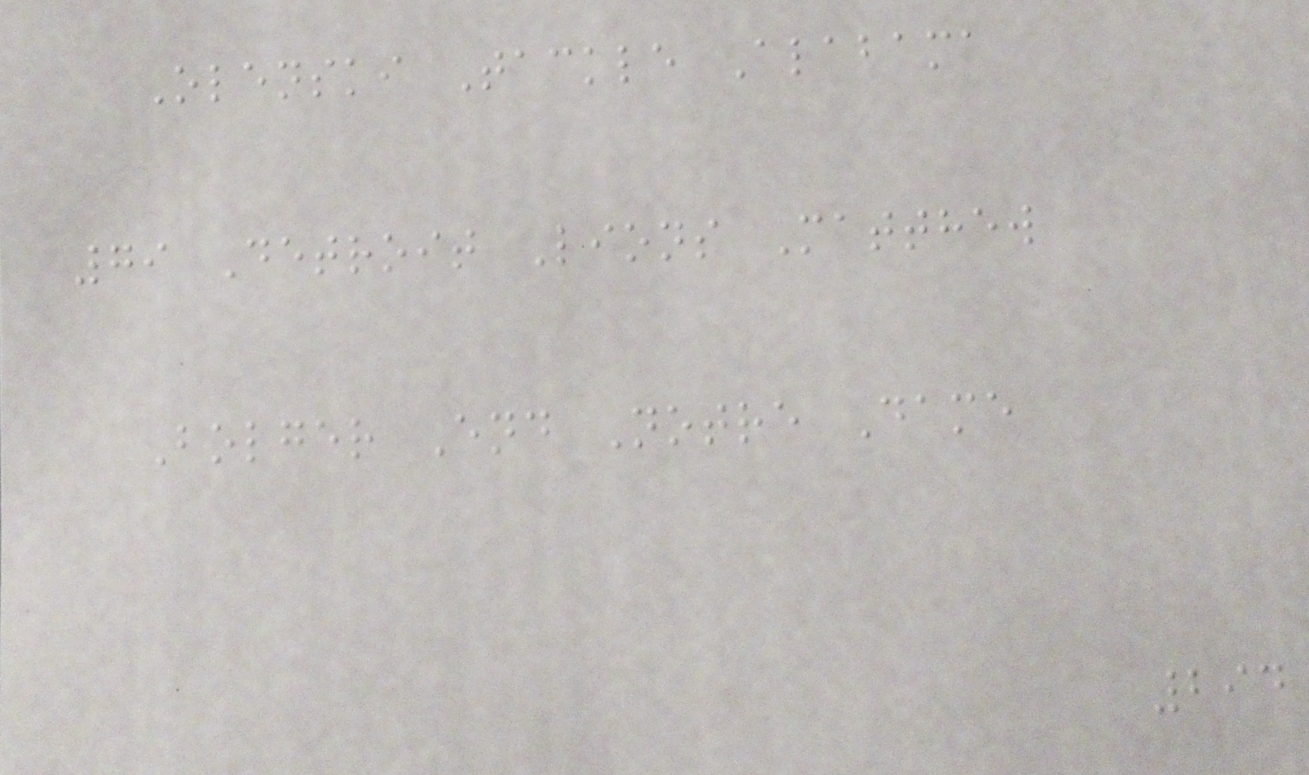Olenski Tackle Alabama
79 Detroit Lions Matthew
Bolger End Notre Dame
294
